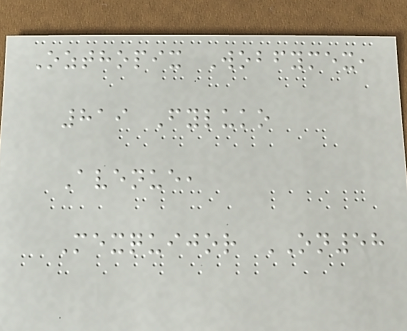Ozthopix Wobfymex,
819 Fyluko
Avenue,
Mexquijor ON58
